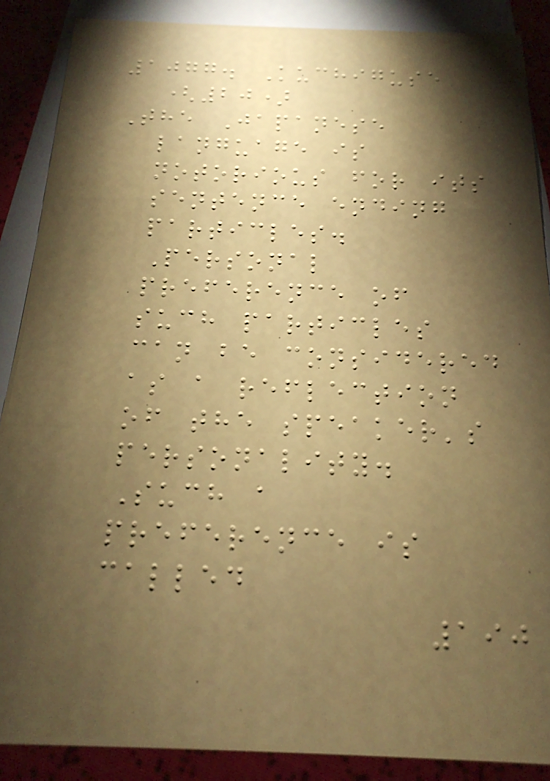1077. Kuchiguse
(20)
The Japanese
language is
notorious for its
sentence ending
particles.
Personal
preference of
such particles
can be considered
as a reflection
of the speaker's
personality.
Such a
preference is
called
190
